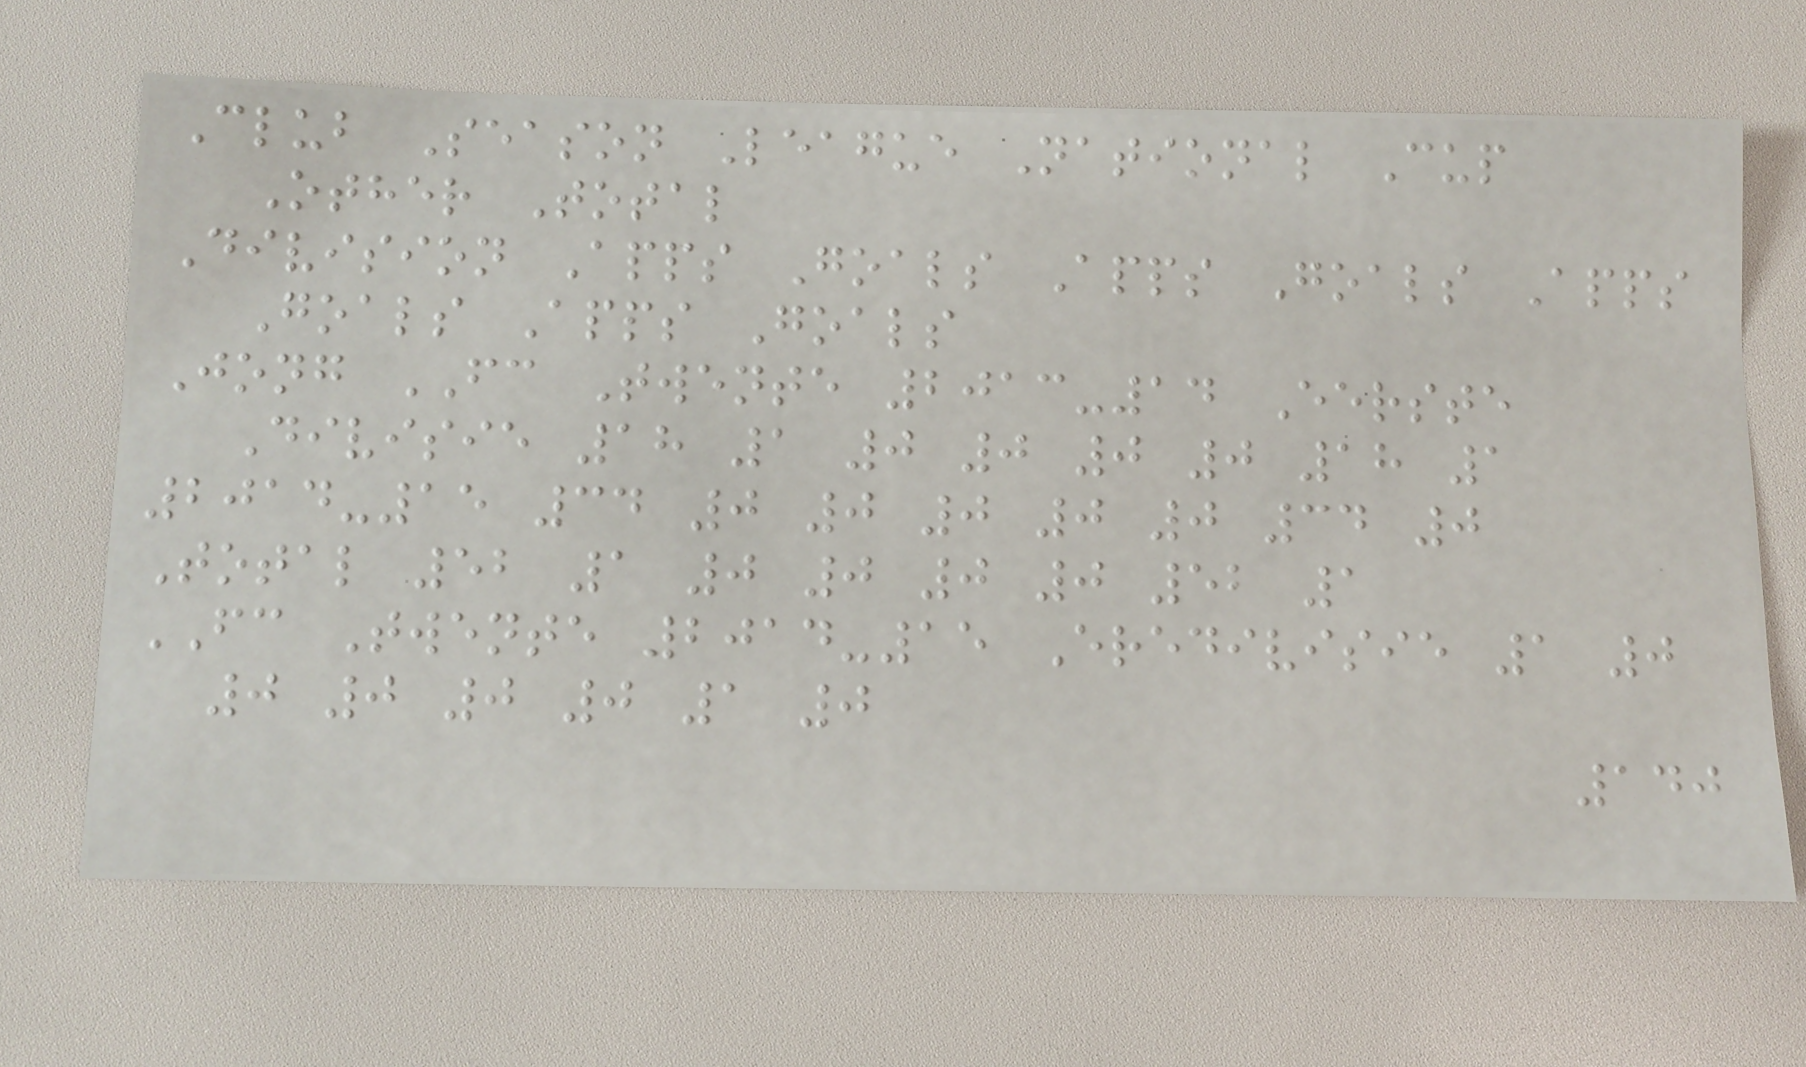Club Season League National Cup
Other Total
Division Apps Goals Apps Goals Apps
Goals Apps Goals
Jong FC Twente 2013-14 Eerste
Divisie 18 1 0 0 0 0 18 1
2014-15 34 0 0 0 0 0 34 0
Total 52 1 0 0 0 0 52 1
FC Twente 2014-15 Eredivisie 1 0
0 0 0 0 1 0
140
